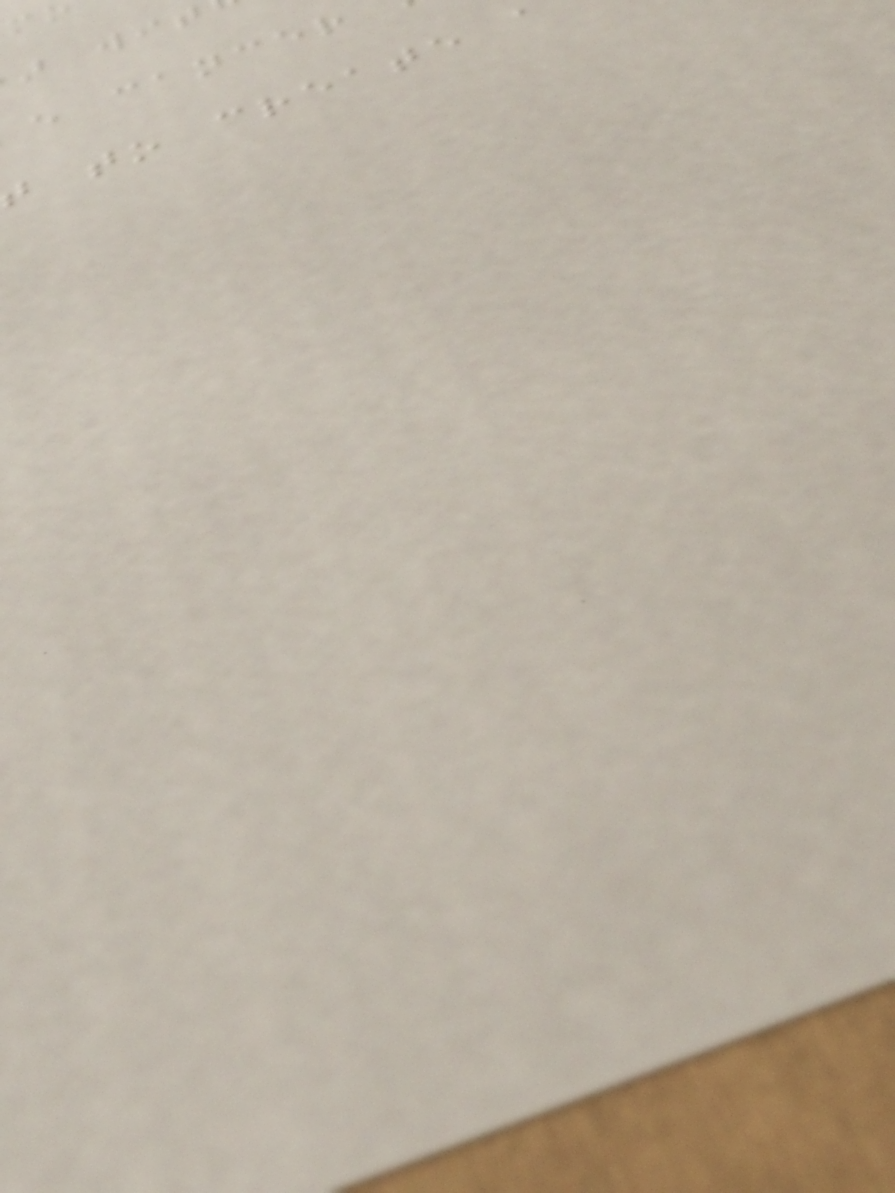e cancer
to create a
